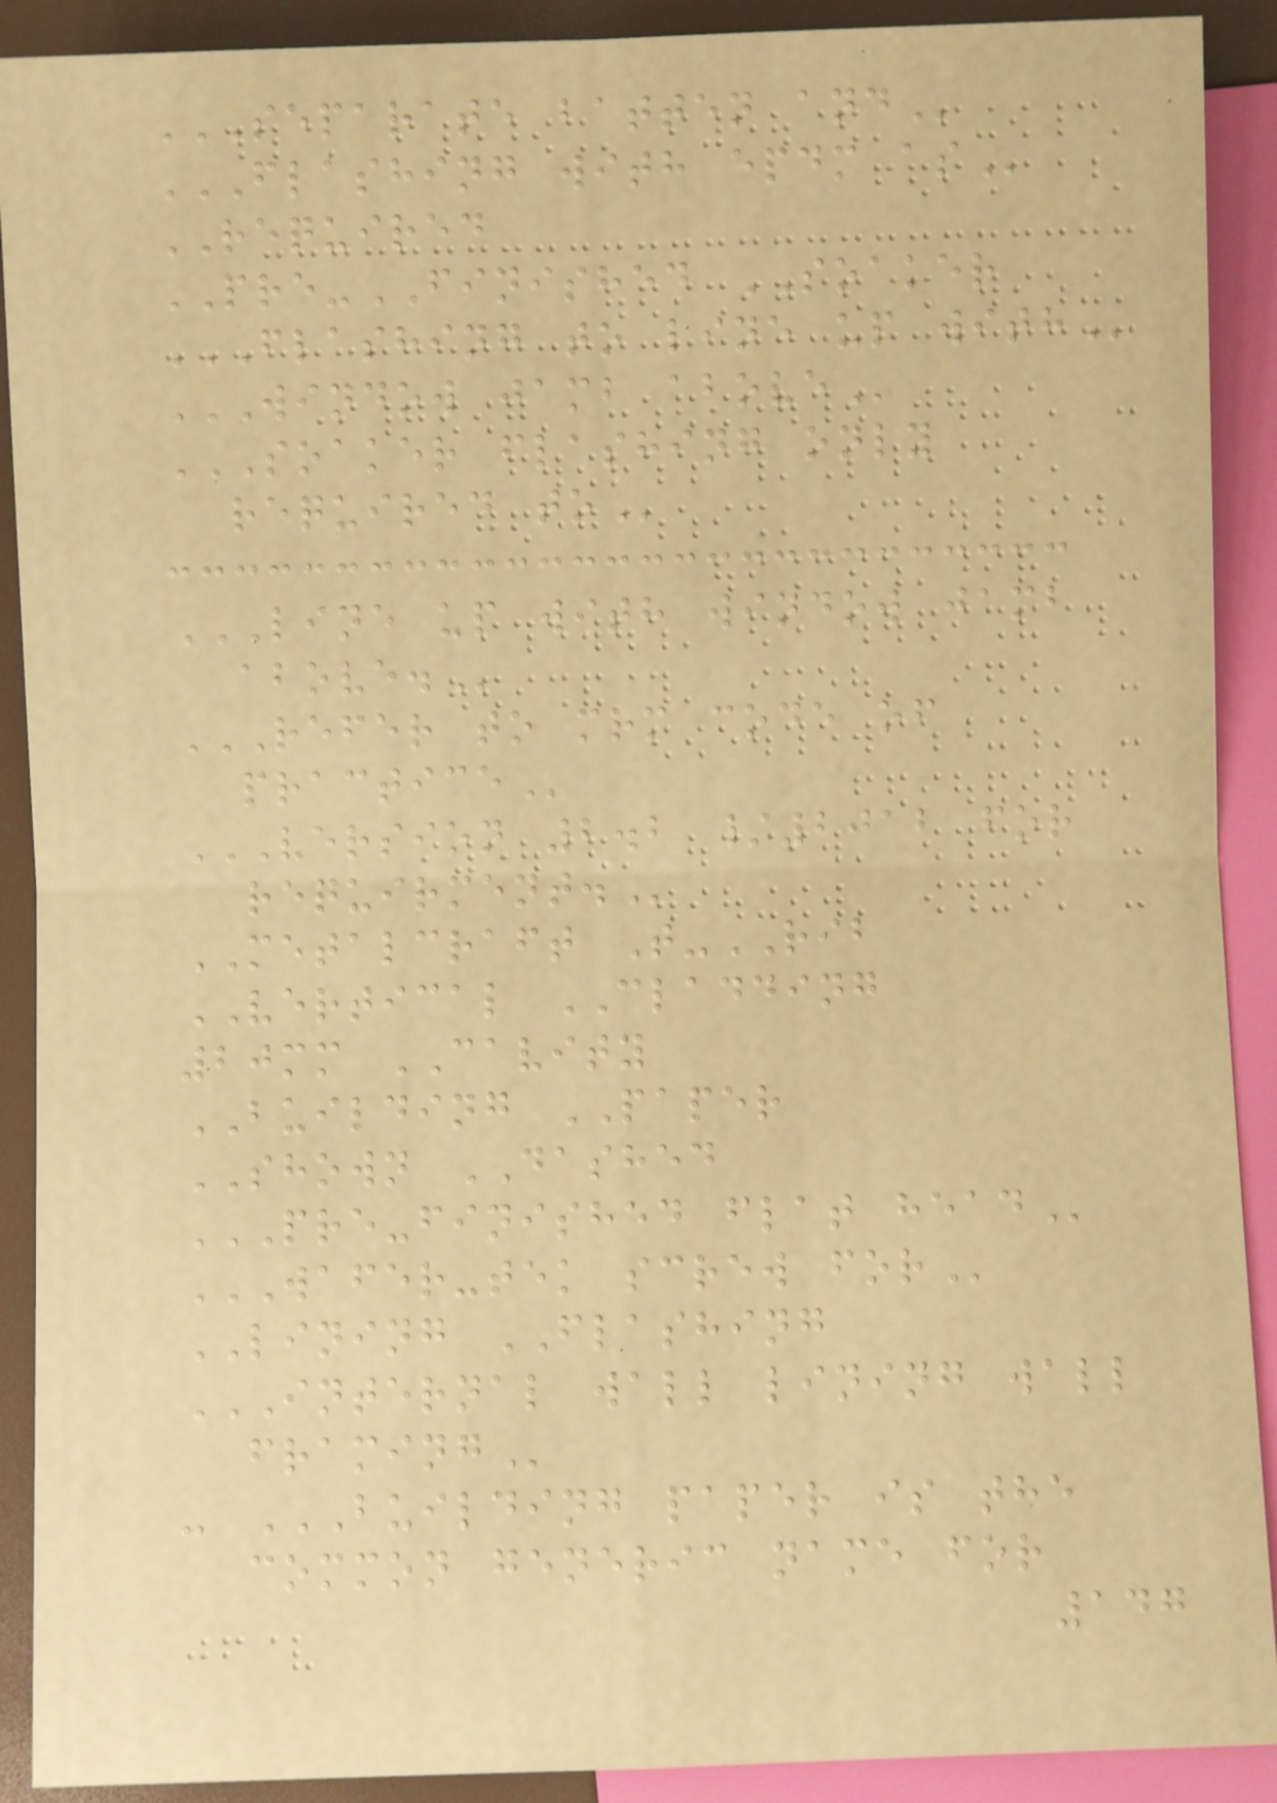SEPARATE BATTEN AND
FLASHING WITH EPDM AS
REQUIRED
PRE-FINISHED SOAKER
FLASHING TO LINE UP WITH
WINDOW JAMB ABOVE
SOAKER FLASHING ONLY
REQUIRED TO
LINE UP WITH WINDOW JAMB
ABOVE.
REFER TO MRM CODE OF
PRACTICE
VERSION 2.2 /2012 FOR
REQUIRMENT.
METALCRAFT T-RIB
VERTICAL CLADDING
20mm CAVITY
BUILDING PAPER
SHOWN DASHED
PRE-FINISHED FLAT HEAD
WAFER-TEK SCREW FOR
LINING FLASHING
INTERNAL WALL LINING WALL
FRAMING
- BUILDING PAPER IS THE
COMMON GENERIC NAME FOR
147
